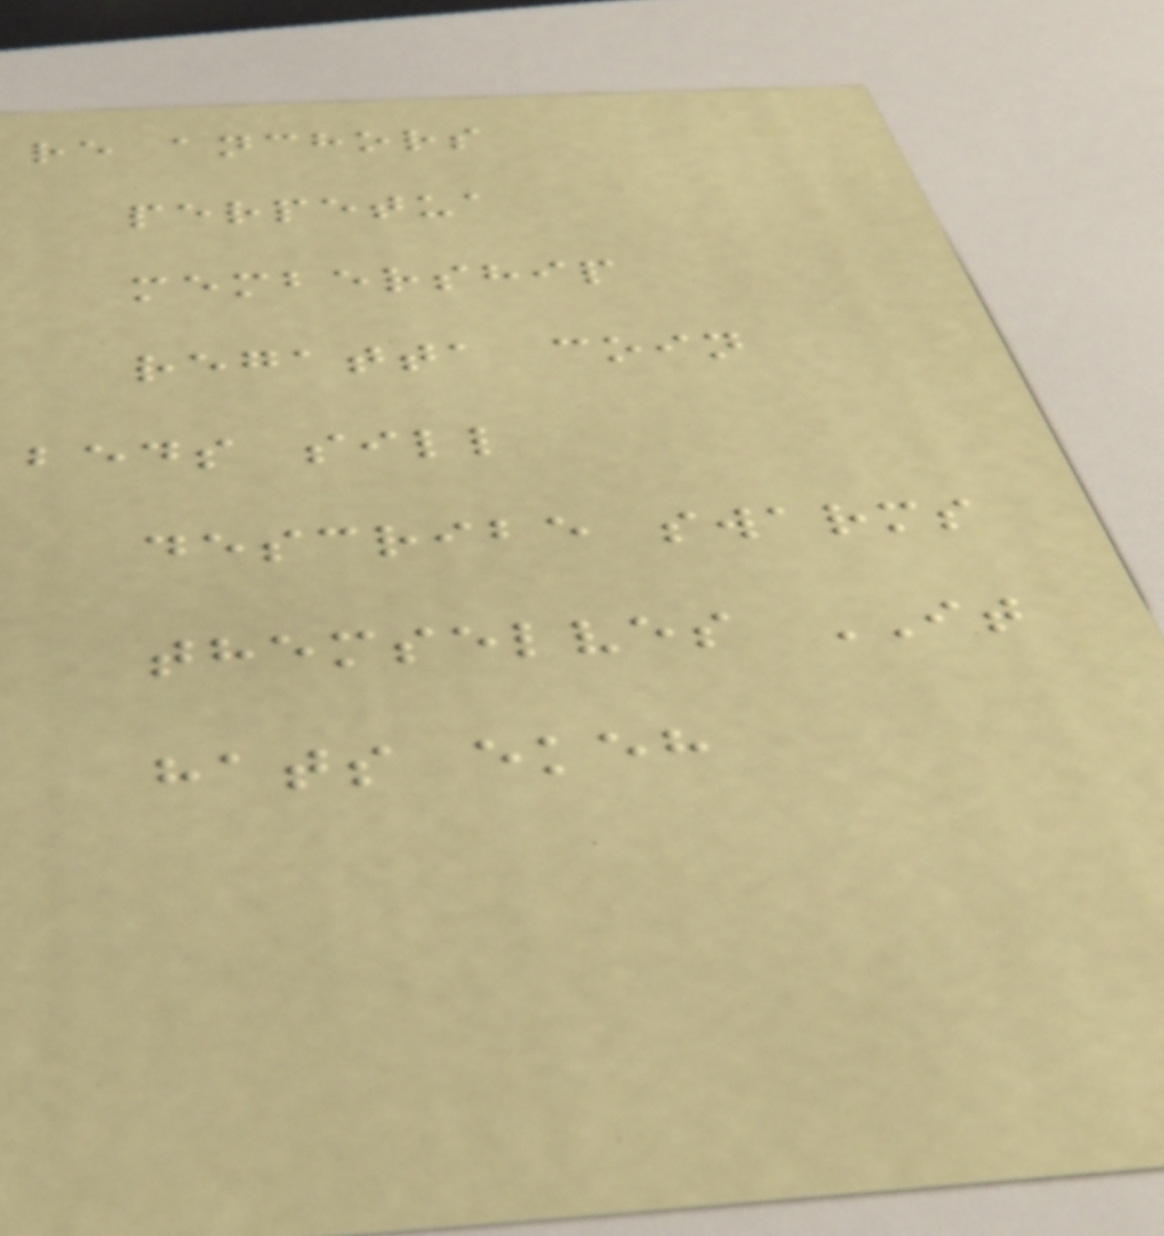re anchors
perpetua
membership
regatta coin
beds sill
describe swarms
themselves IT
hats ekeh
